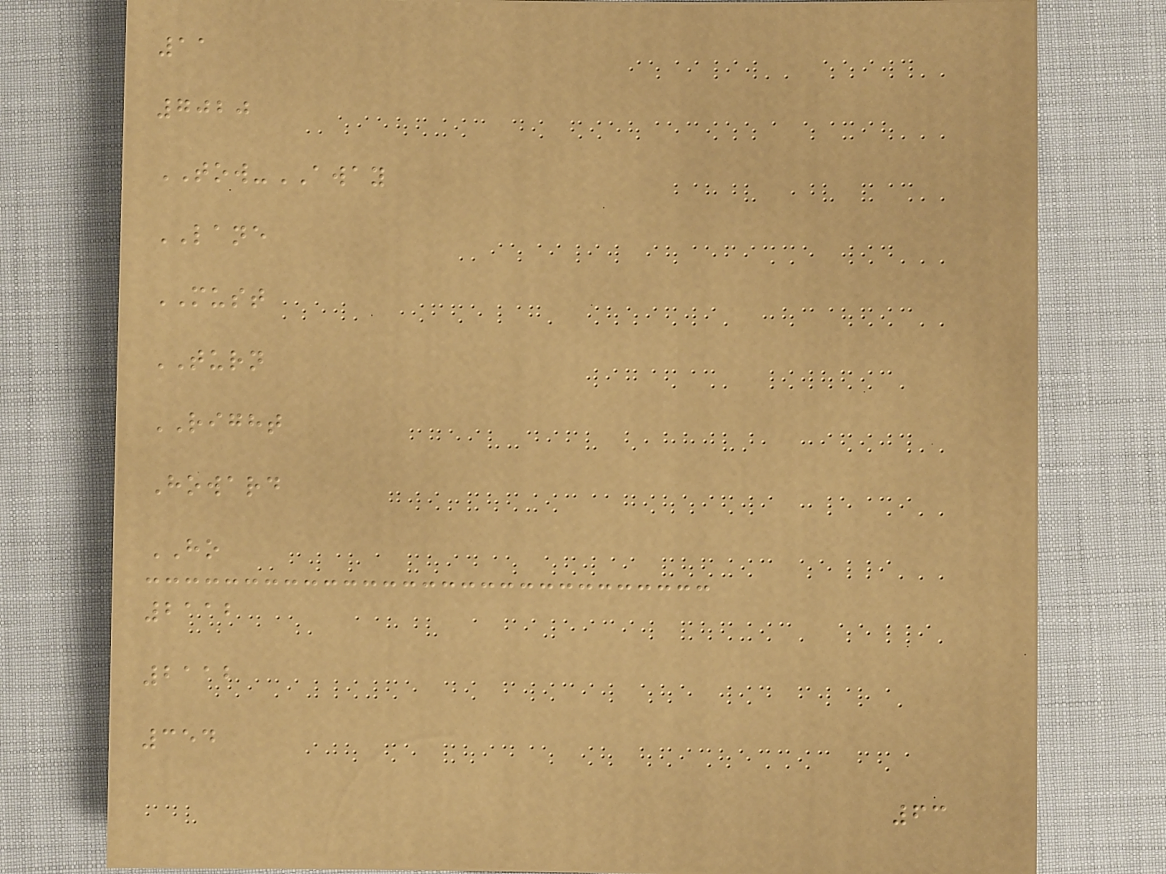11
7020
TOW-AWAY
LANE
MUST
TURN
RIGHT
Howard
HO
2112
2112
354
63
